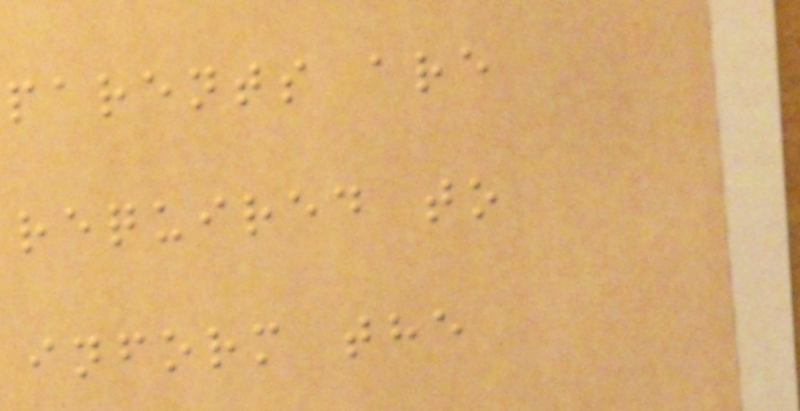parents are
required to
inform the
